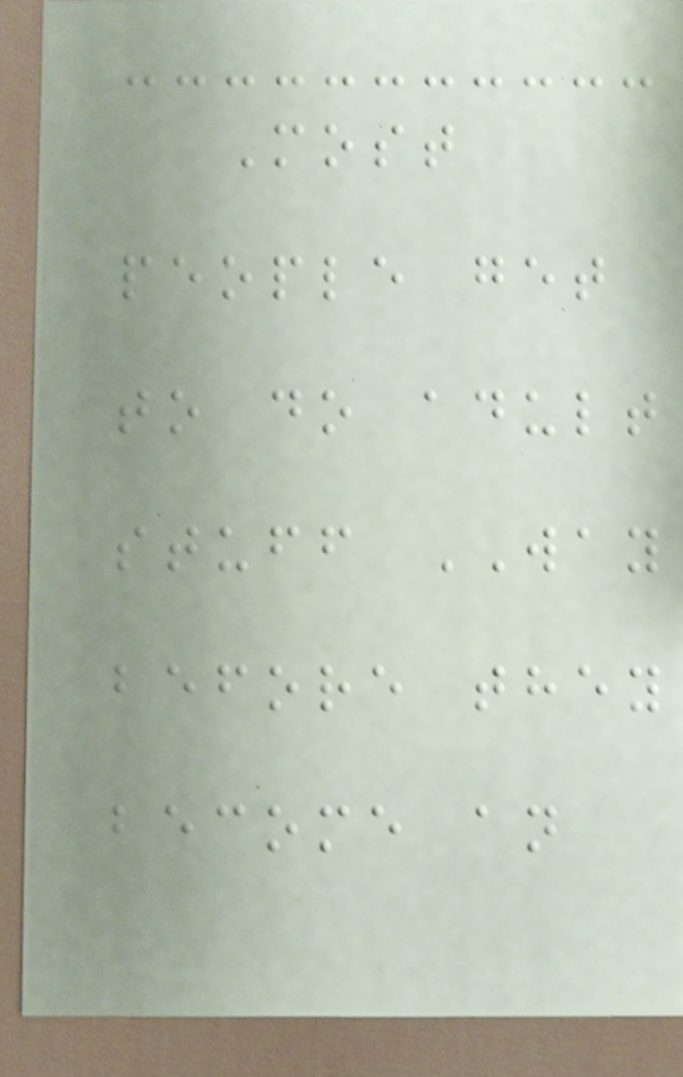Most
people get
to do adult
stuff WAY
before they
become an
